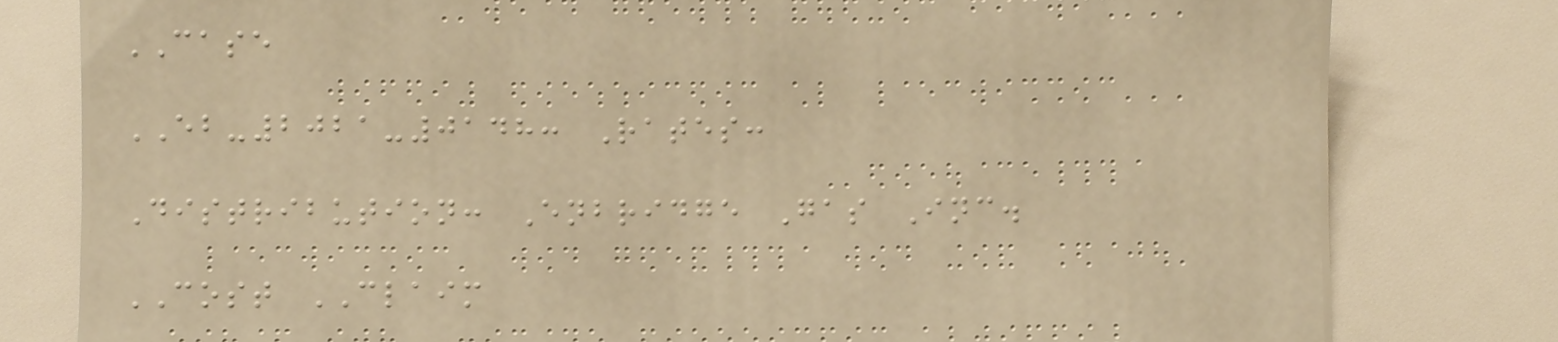CASE
EB-2021-0148: Rates:
Distribution: Enbridge Gas Inc.
COST CLAIM
